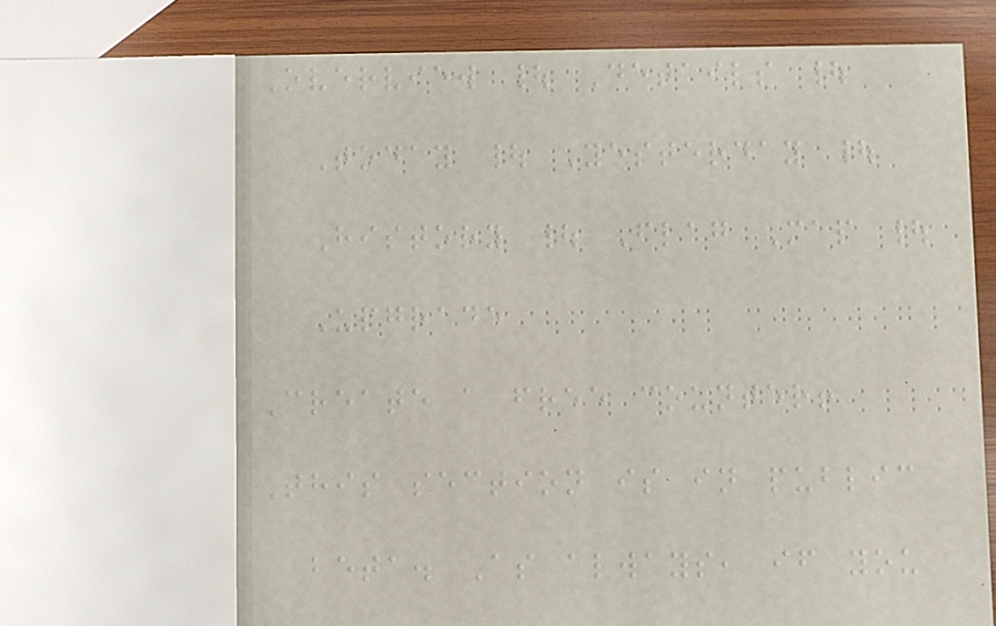Overview | Details |
Today | Yesterday |
History | Flag Map |
Upgrade
Create a free counter!
This section is in public
beta. As always, if you
